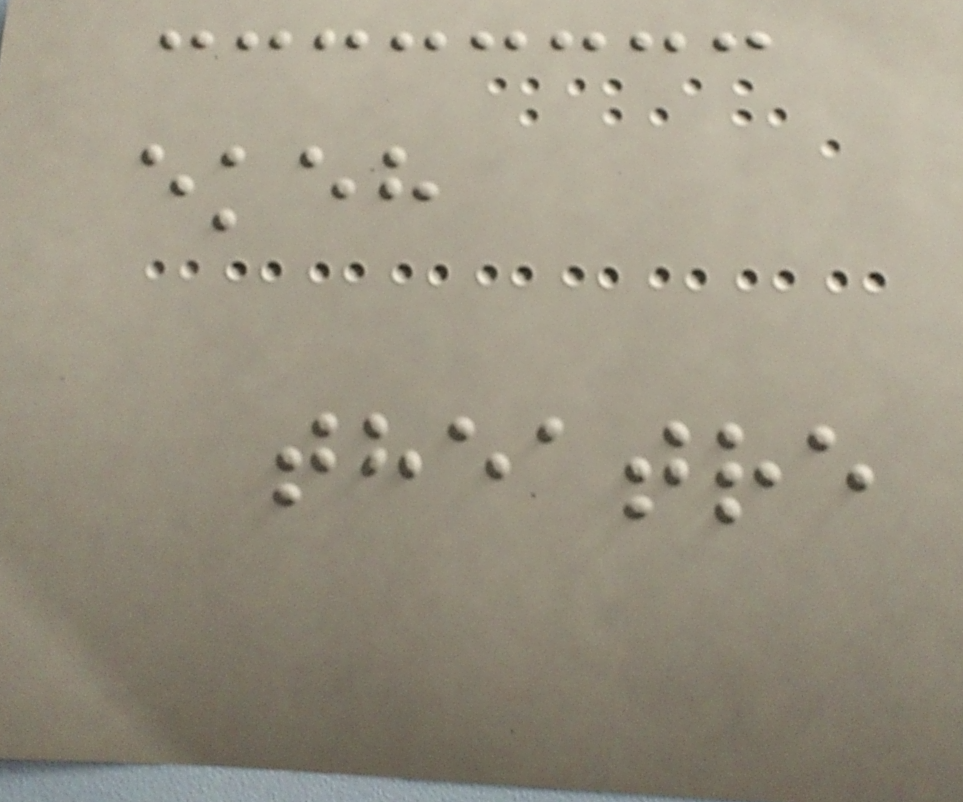ekeh
theatre
